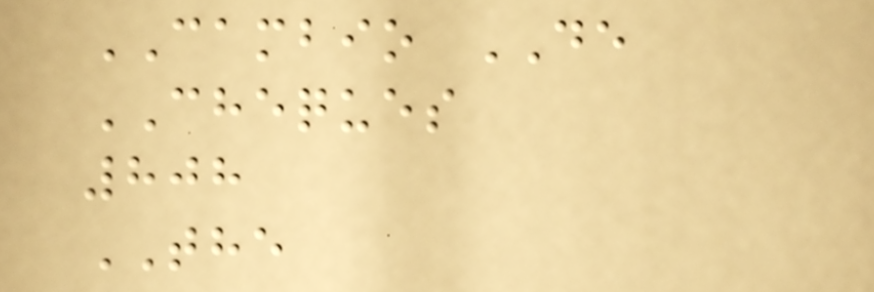CAMBIO DE
CHEQUES
808
THE
